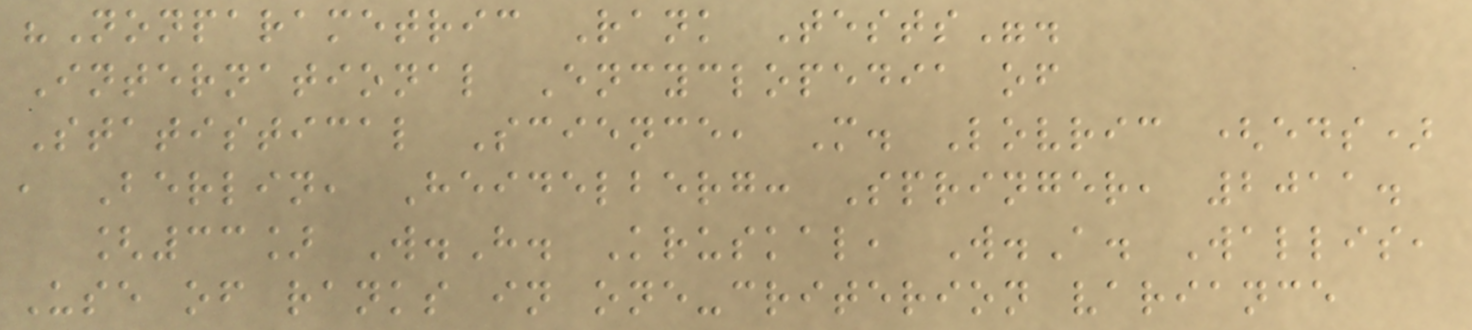"Nonparametric Rank Tests".
International Encyclopedia of
Statistical Science, M. Lovric (eds)
, Berlin, Heidelberg: Springer, 2011.
[33] W.H. Kruskal, W.A. Wallis,
Use of ranks in one-criterion variance
